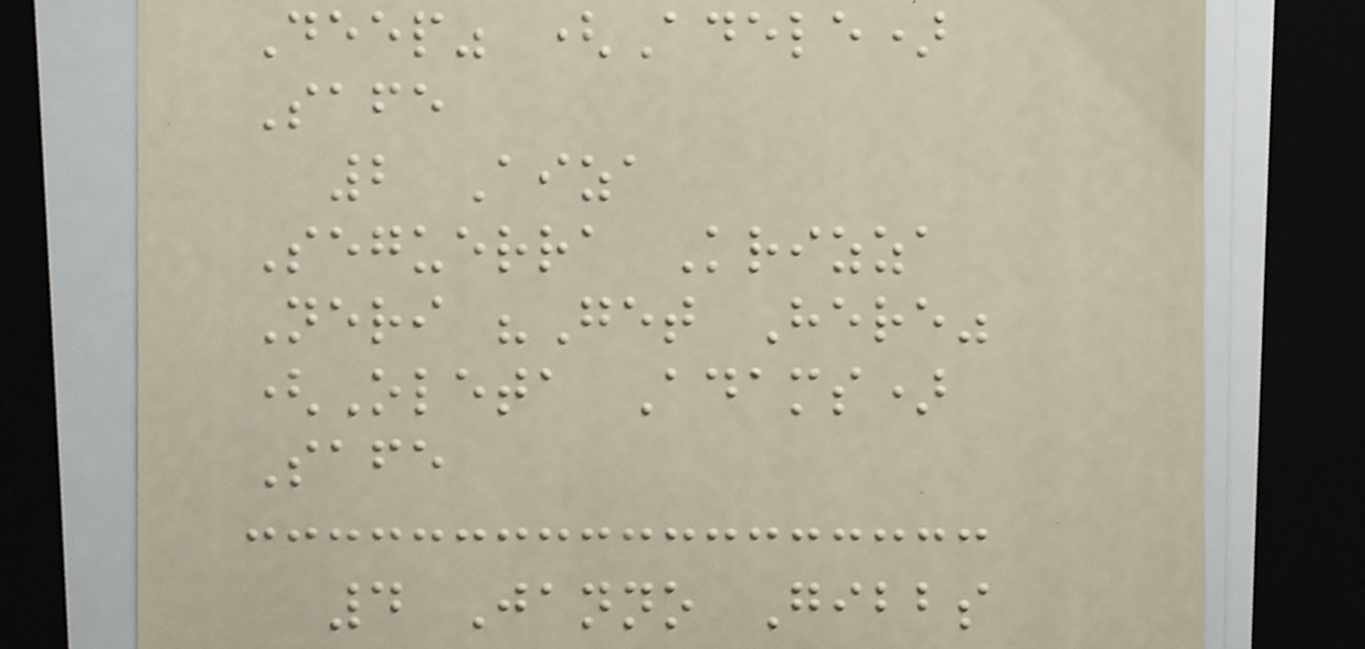Deep" (Adele)
Safe
2 Aiza
Seguerra Krizza
Neri "Get Here"
(Oleta Adams)
Safe
4 Janno Gibbs
